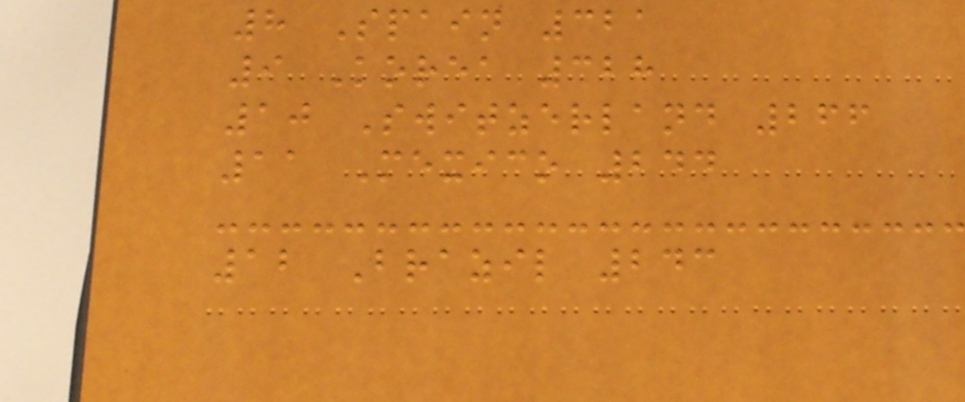8 Spain 321
9 Korea 328
10 Switzerland 266
11 Mexico 244
12 Brazil 243
